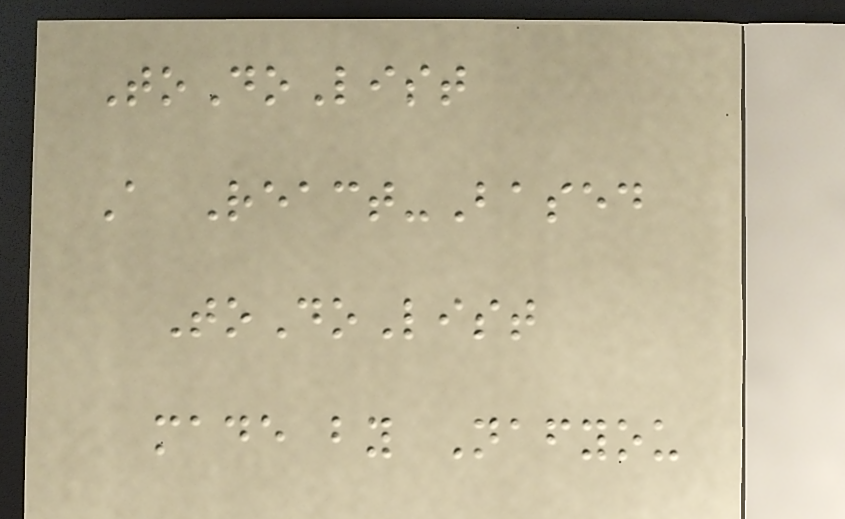ToDoList
A React-Based
ToDoList
made by Nafyou
